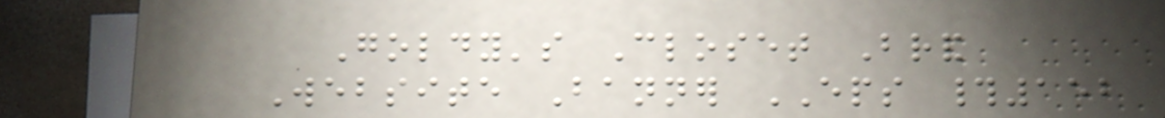Goldy's Closet Brand
Website Banner EPS #152
